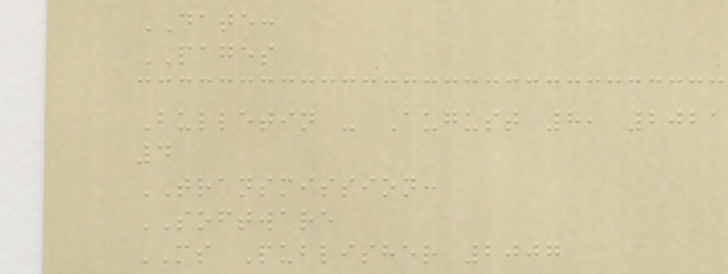DATE:
PAGES
Bulletin - August 8, 2021
4
TRANSMISSION:
SOFTWARE
MS Publisher 2007
